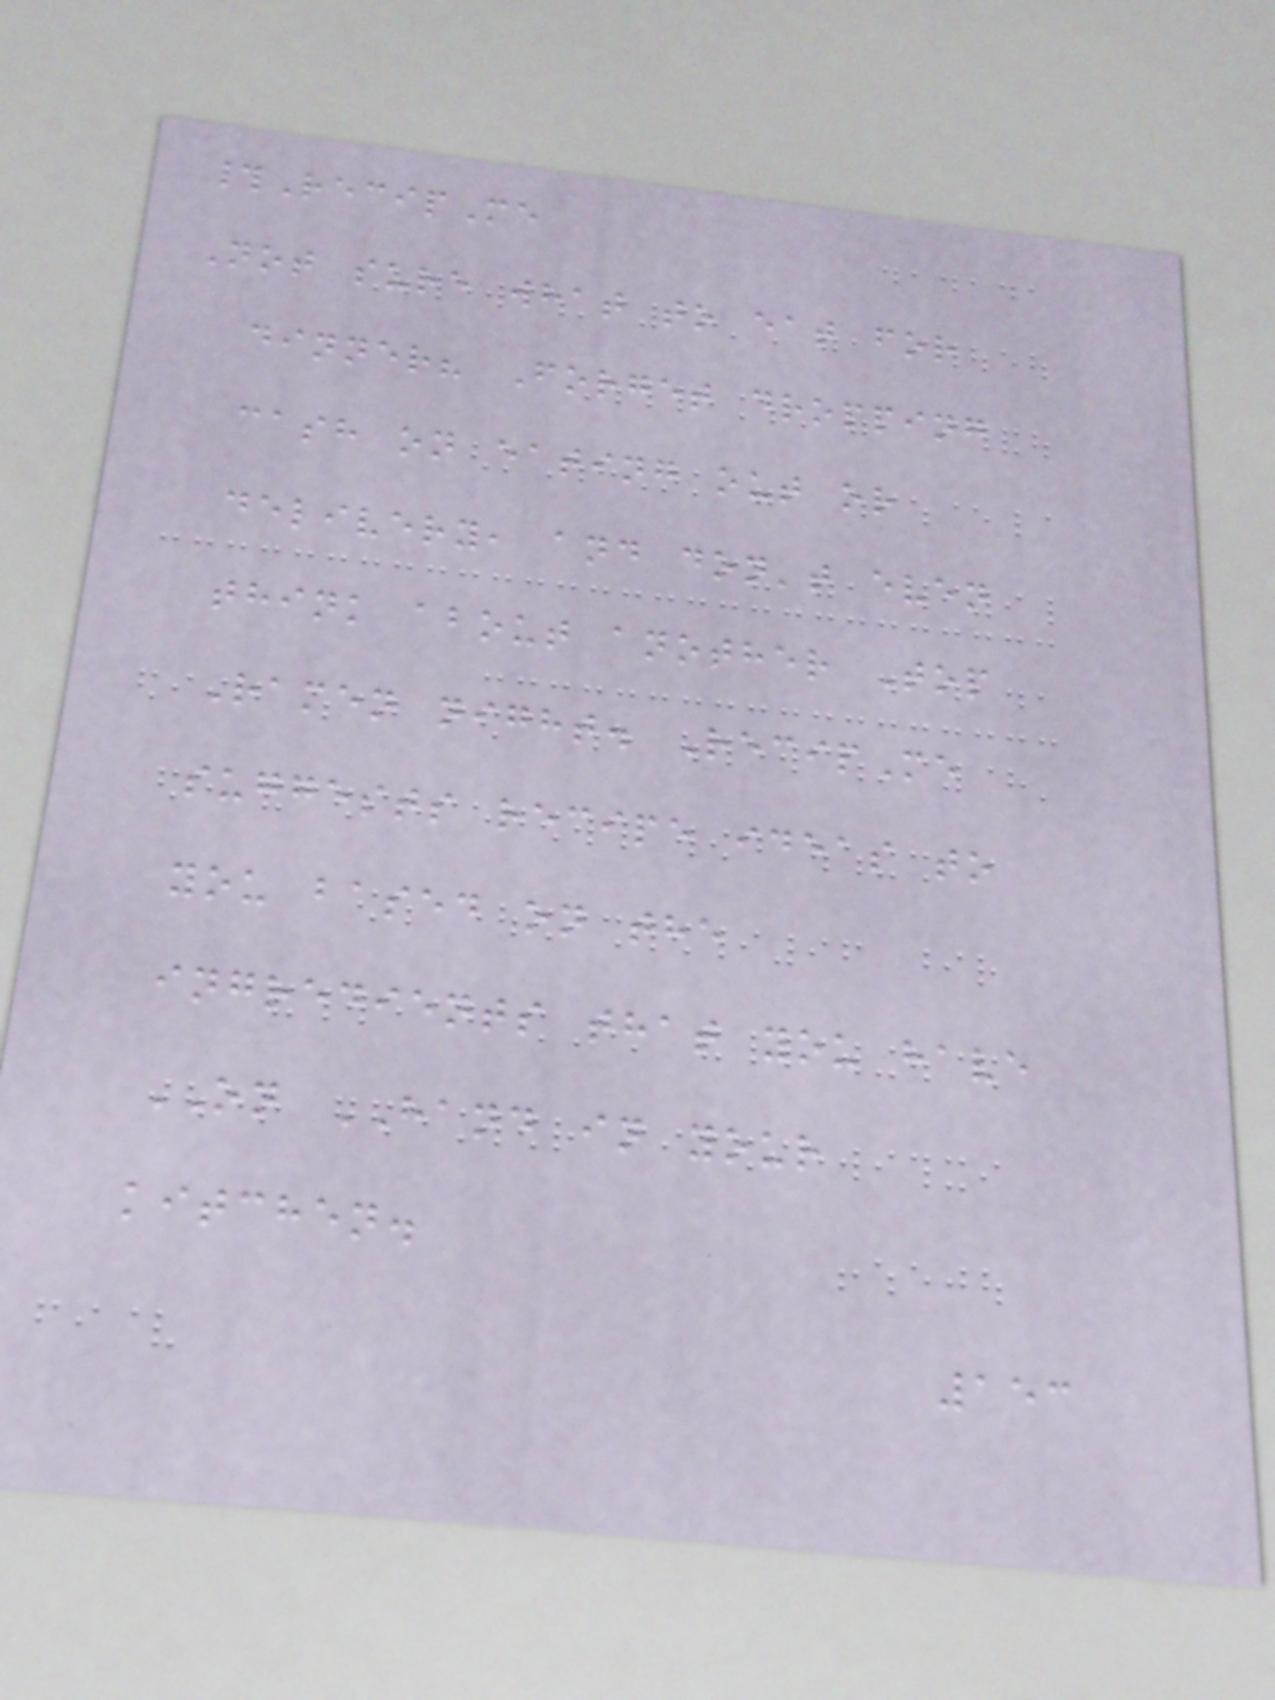#RecipMe
Not sure what to eat for
dinner? Forget dropping
cash on eating out or
delivery, and don't even
think about another Top
Ramen night. RecipMe
suggests recipe ideas to
you based on the
ingredients that you have
ON HAND in your
kitchen.
153
